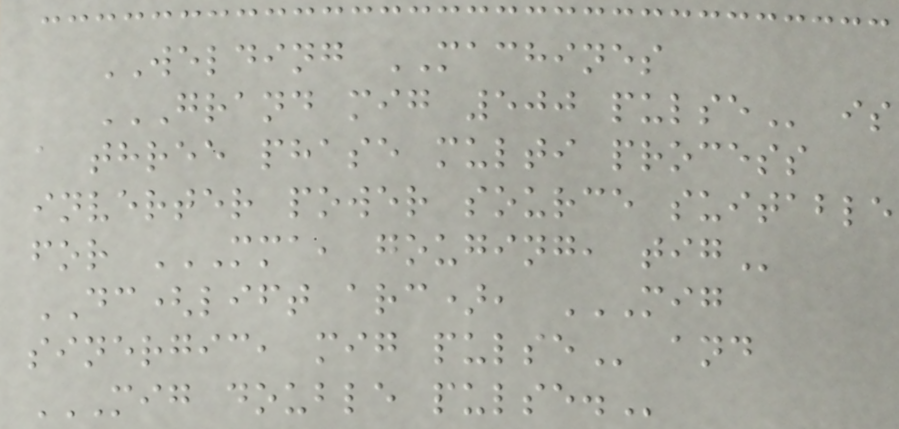WELDING MACHINES
GRAND MIG 500 PULSE is
a three phase multi process
inverter power source suitable
for MMA, GOUGING, TIG
DC(lift arc), MIG
SINERGIC, MIG PULSE and
MIG DOUBLE PULSE.
